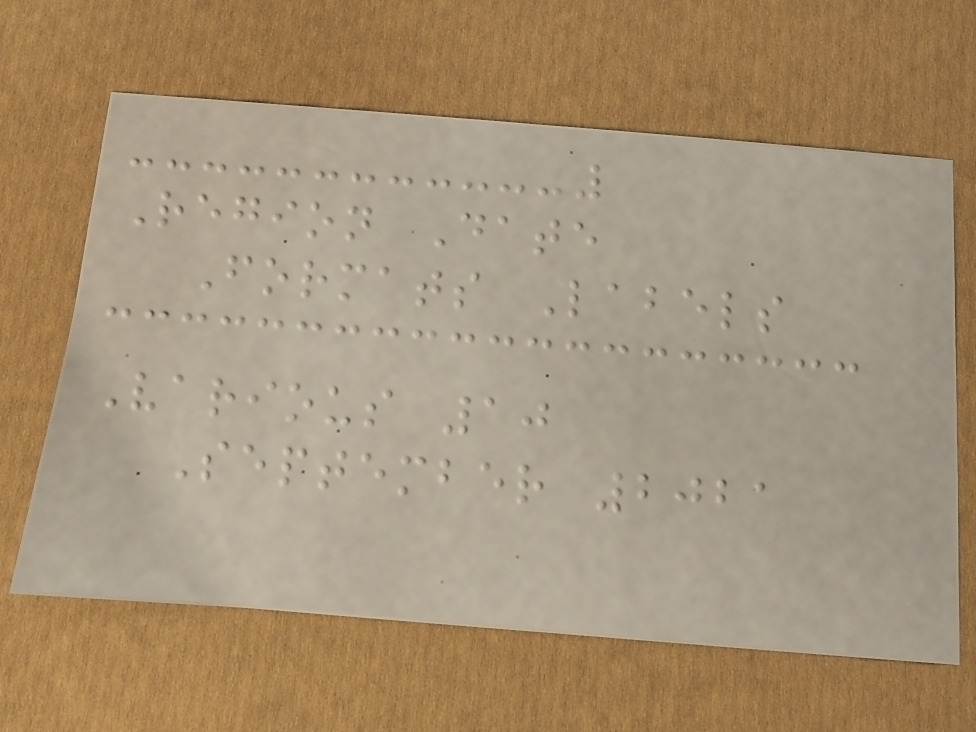Region Date
Formats Labels
Various 10
September 2021
